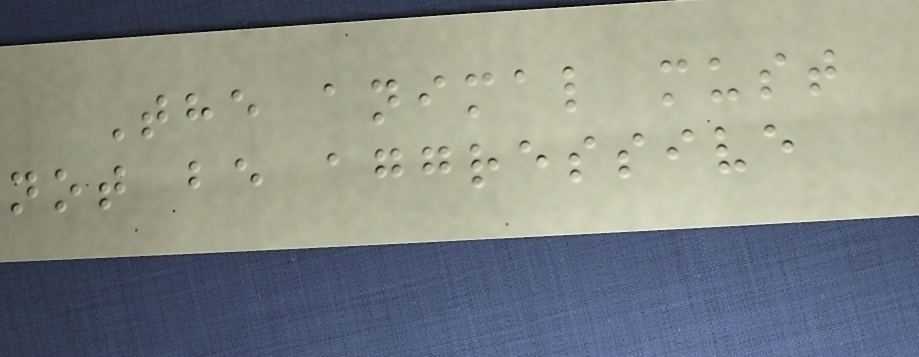The animal must
not be aggressive
